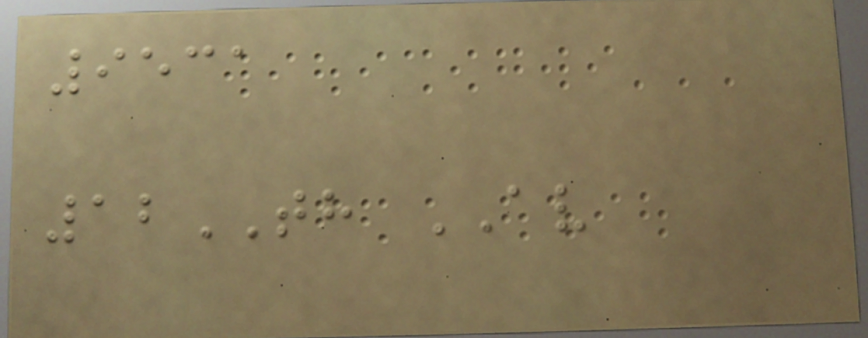9531
12TH AV
